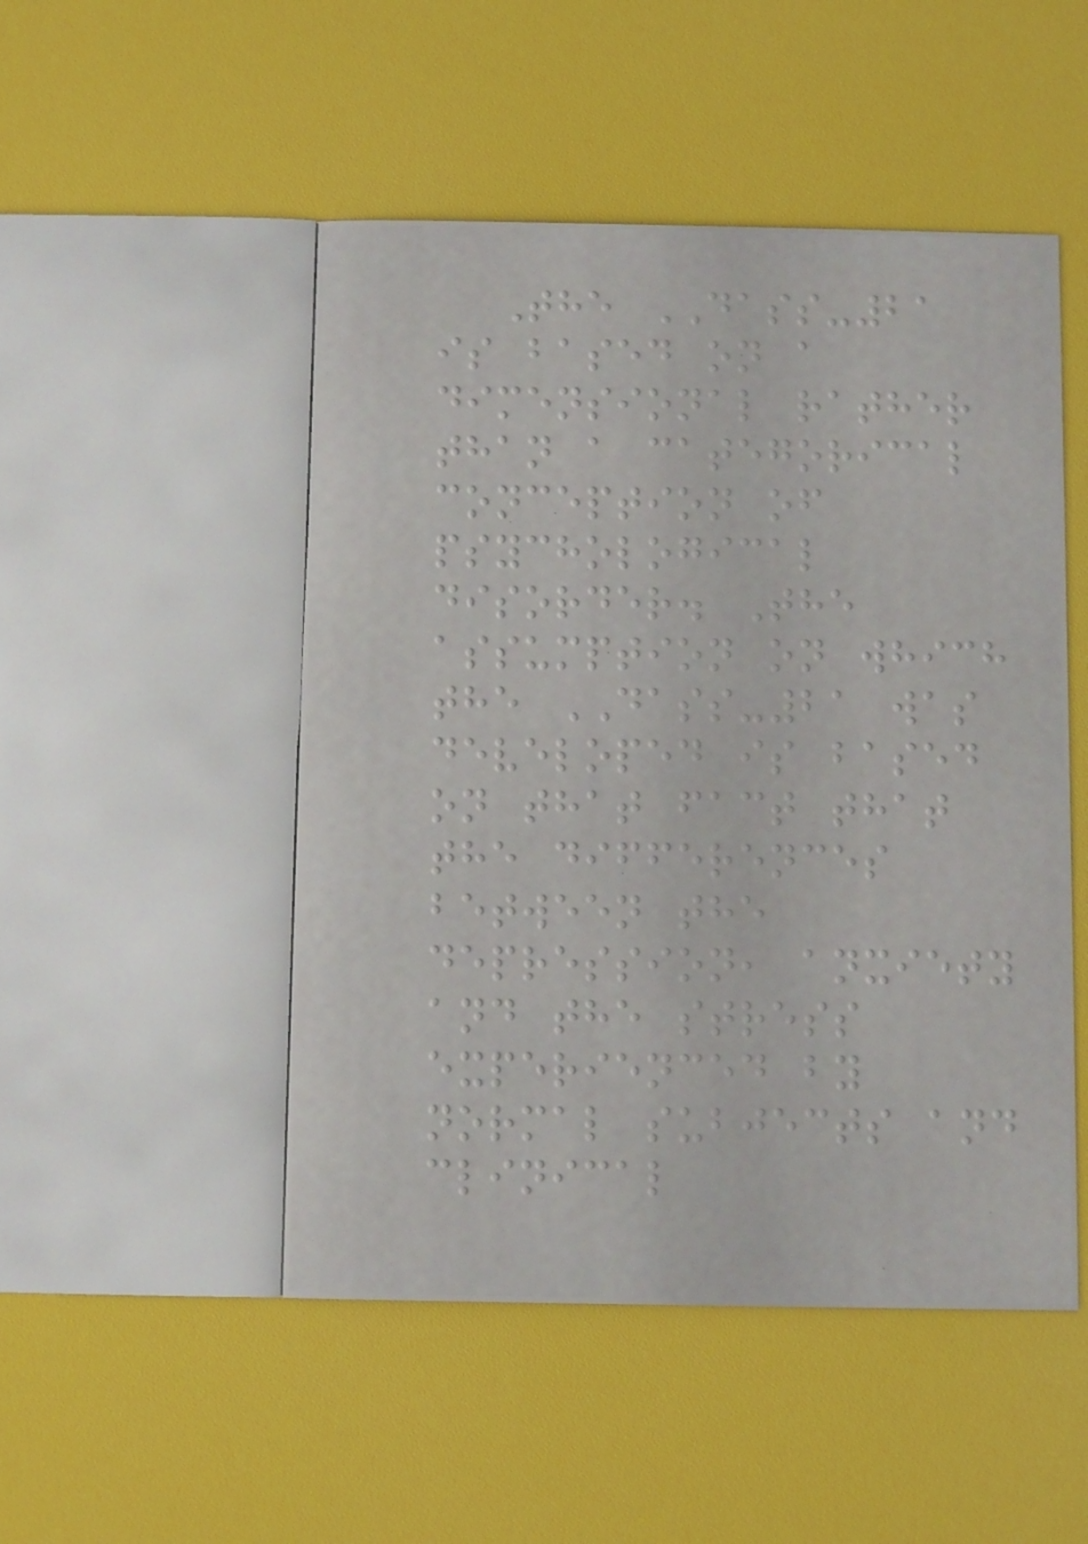The DASS-21
is based on a
dimensional rather
than a categorical
conception of
psychological
disorder. The
assumption on which
the DASS-21 was
developed is based
on that fact that
the differences
between the
depression, anxiety
and the stress
experienced by
normal subjects and
clinical
